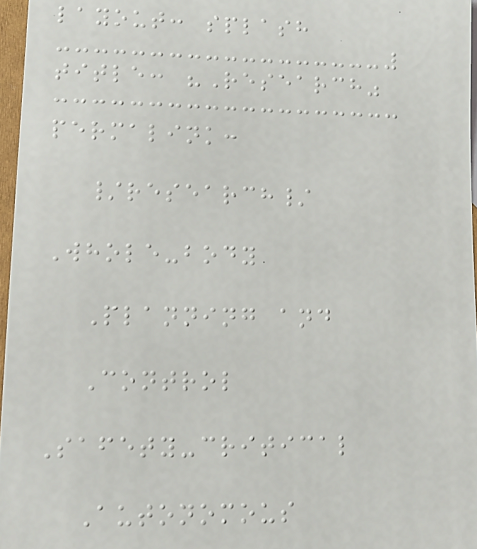layout: splash
title: "Research"
permalink:
/research/
Whole-body
Planning and
Control
Safety-critical
Autonomous
